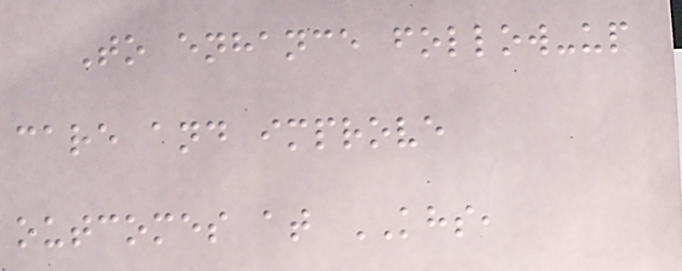To enhance follow-up
care and improve
outcomes at KHS,
